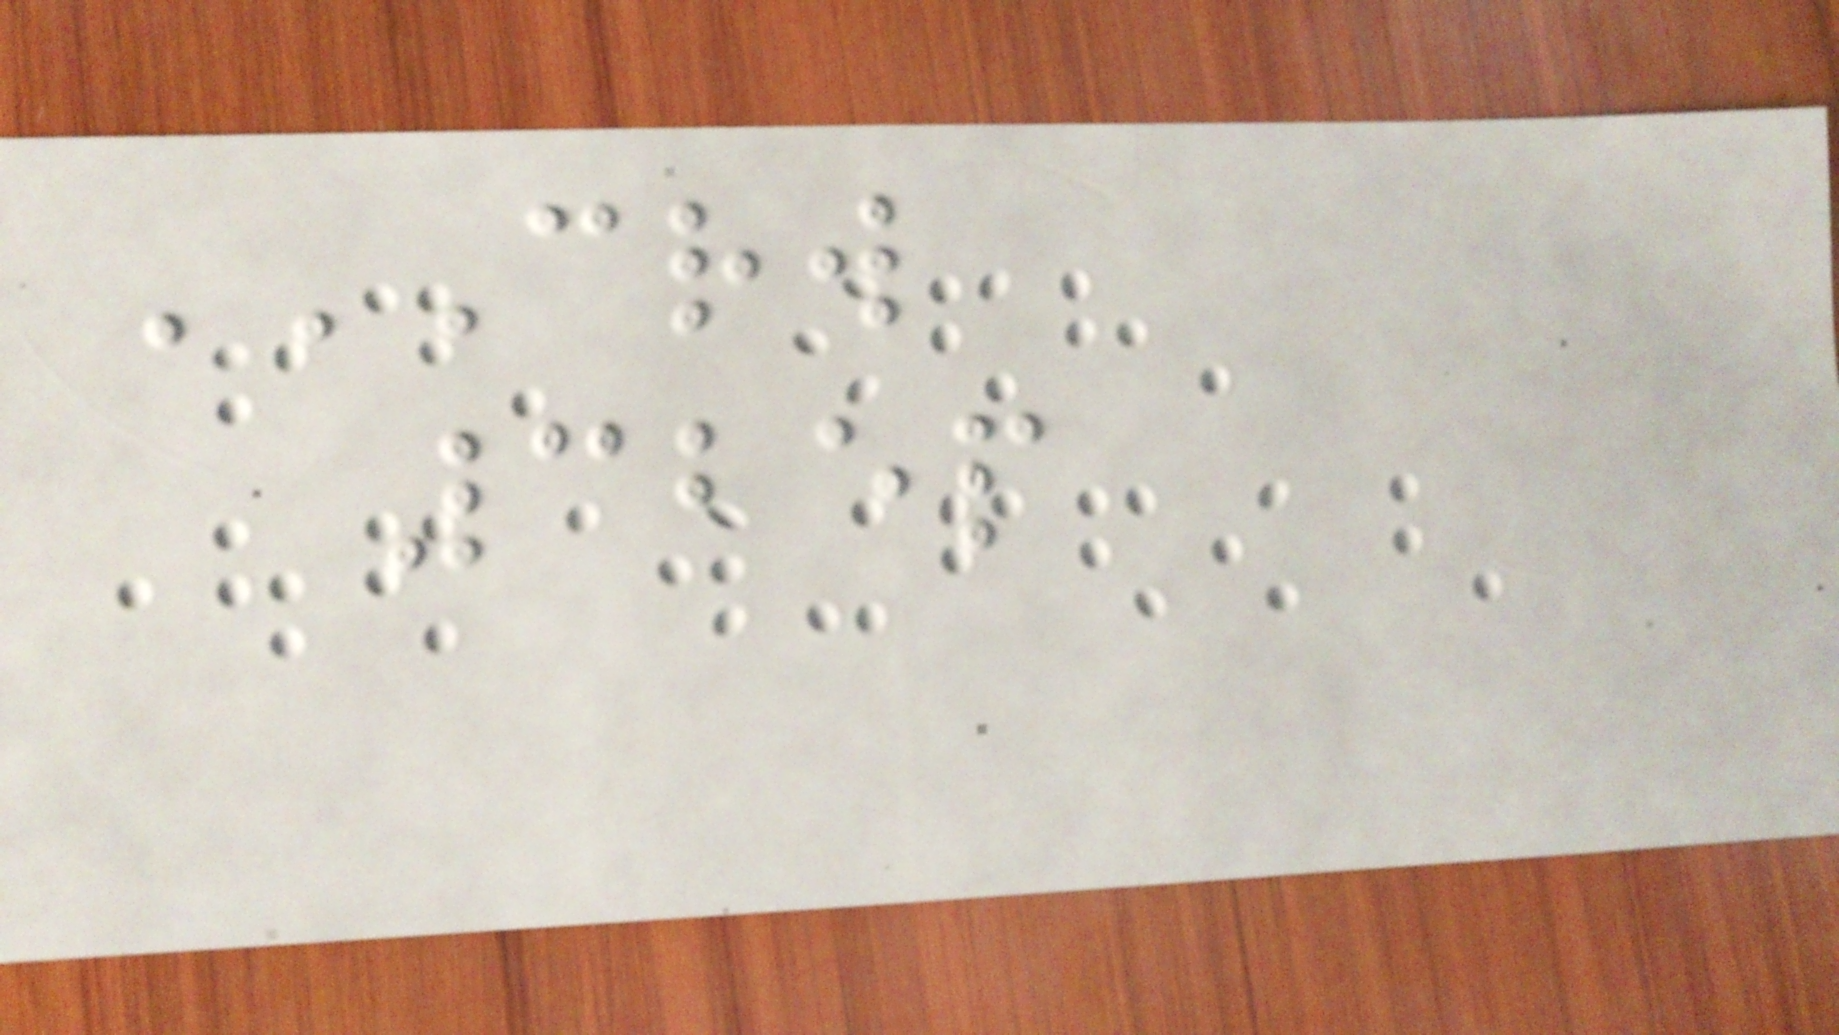CRW
325P
